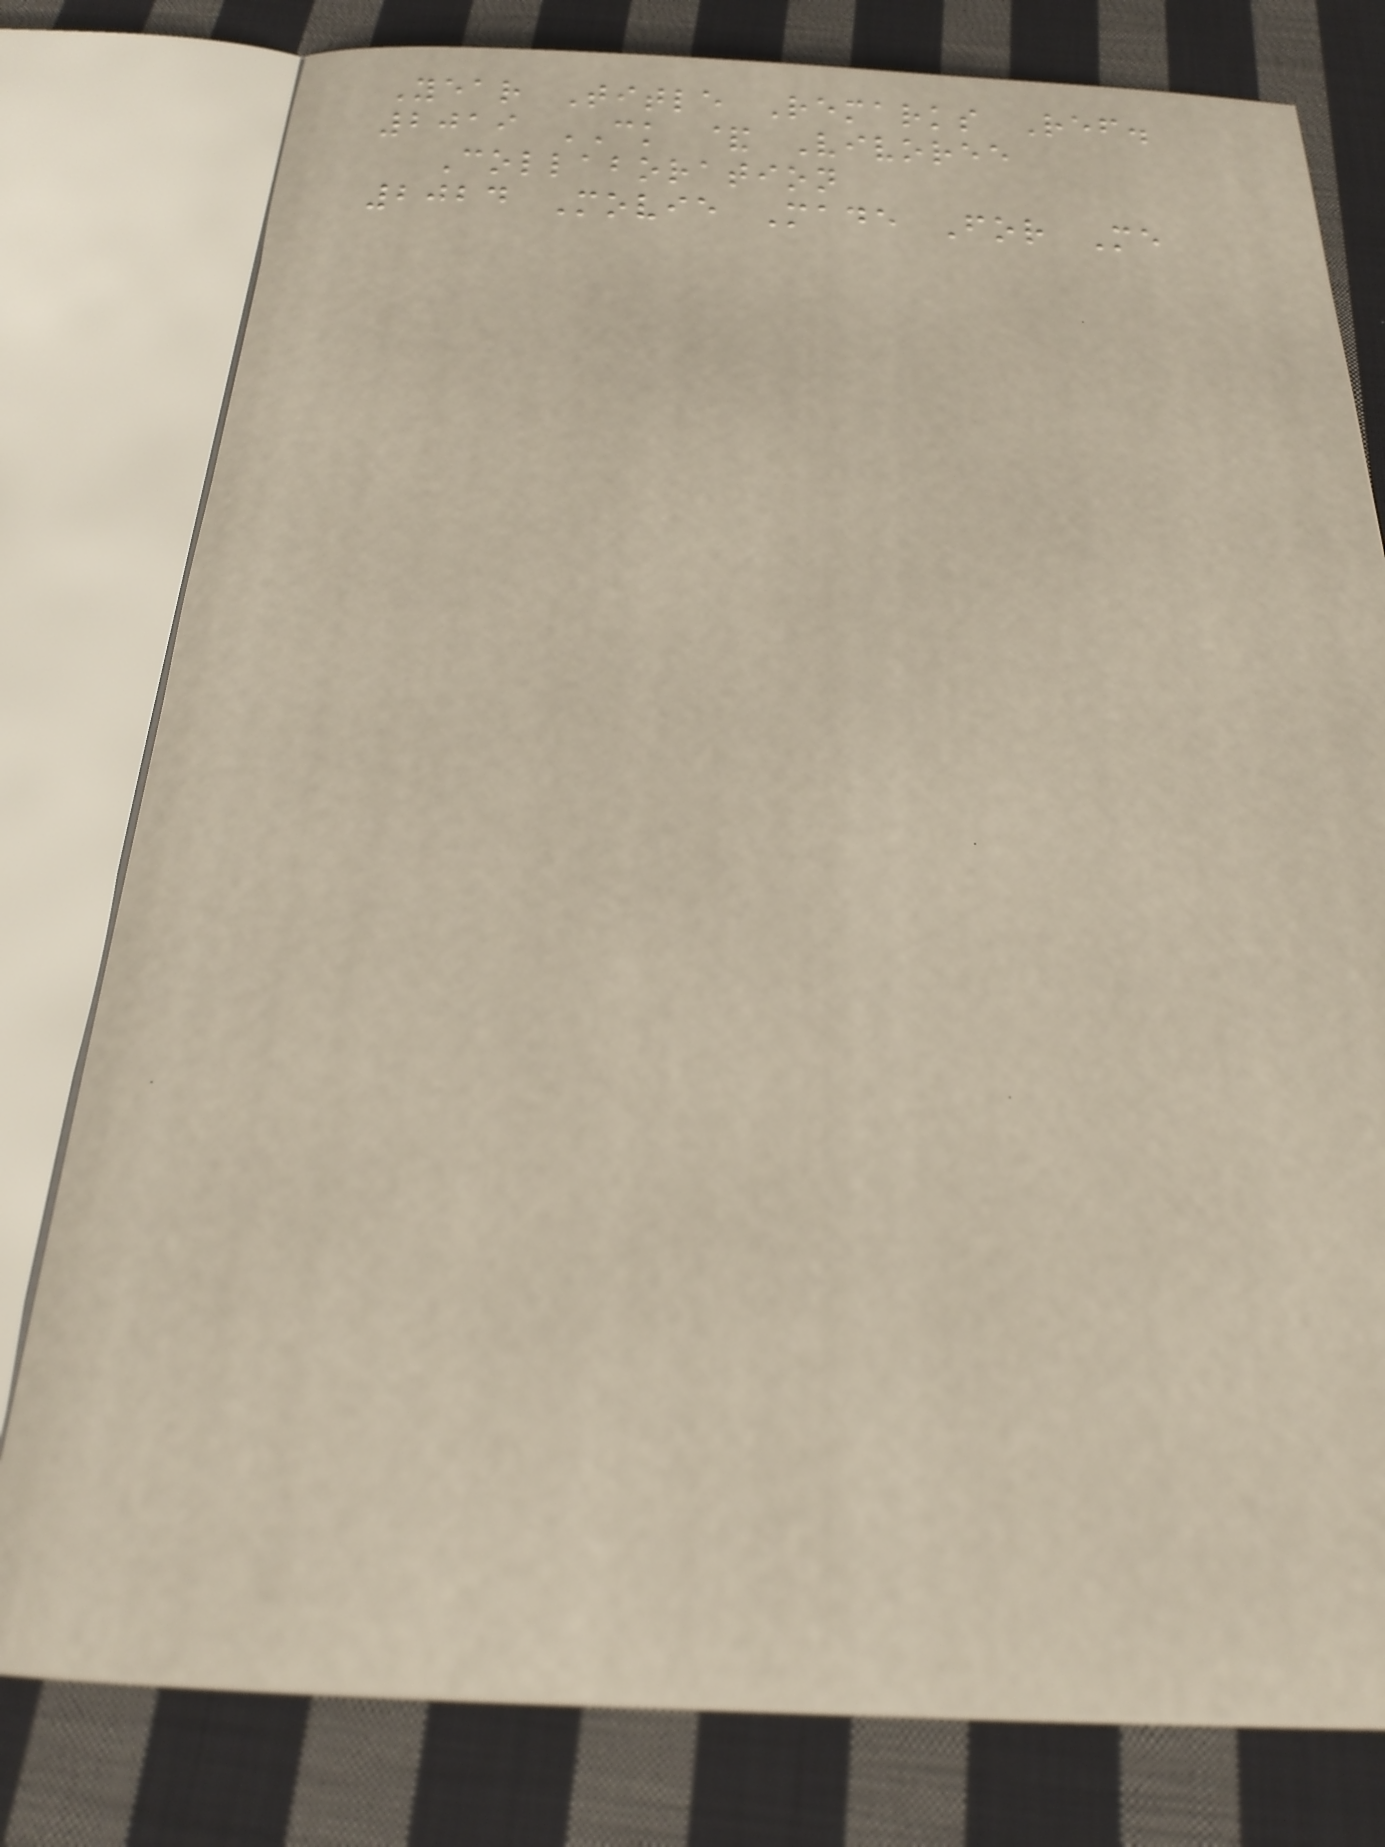Year Title Remarks Ref.
2019 CK & Vivoree
Collaboration
2024 Movie Made For Me
